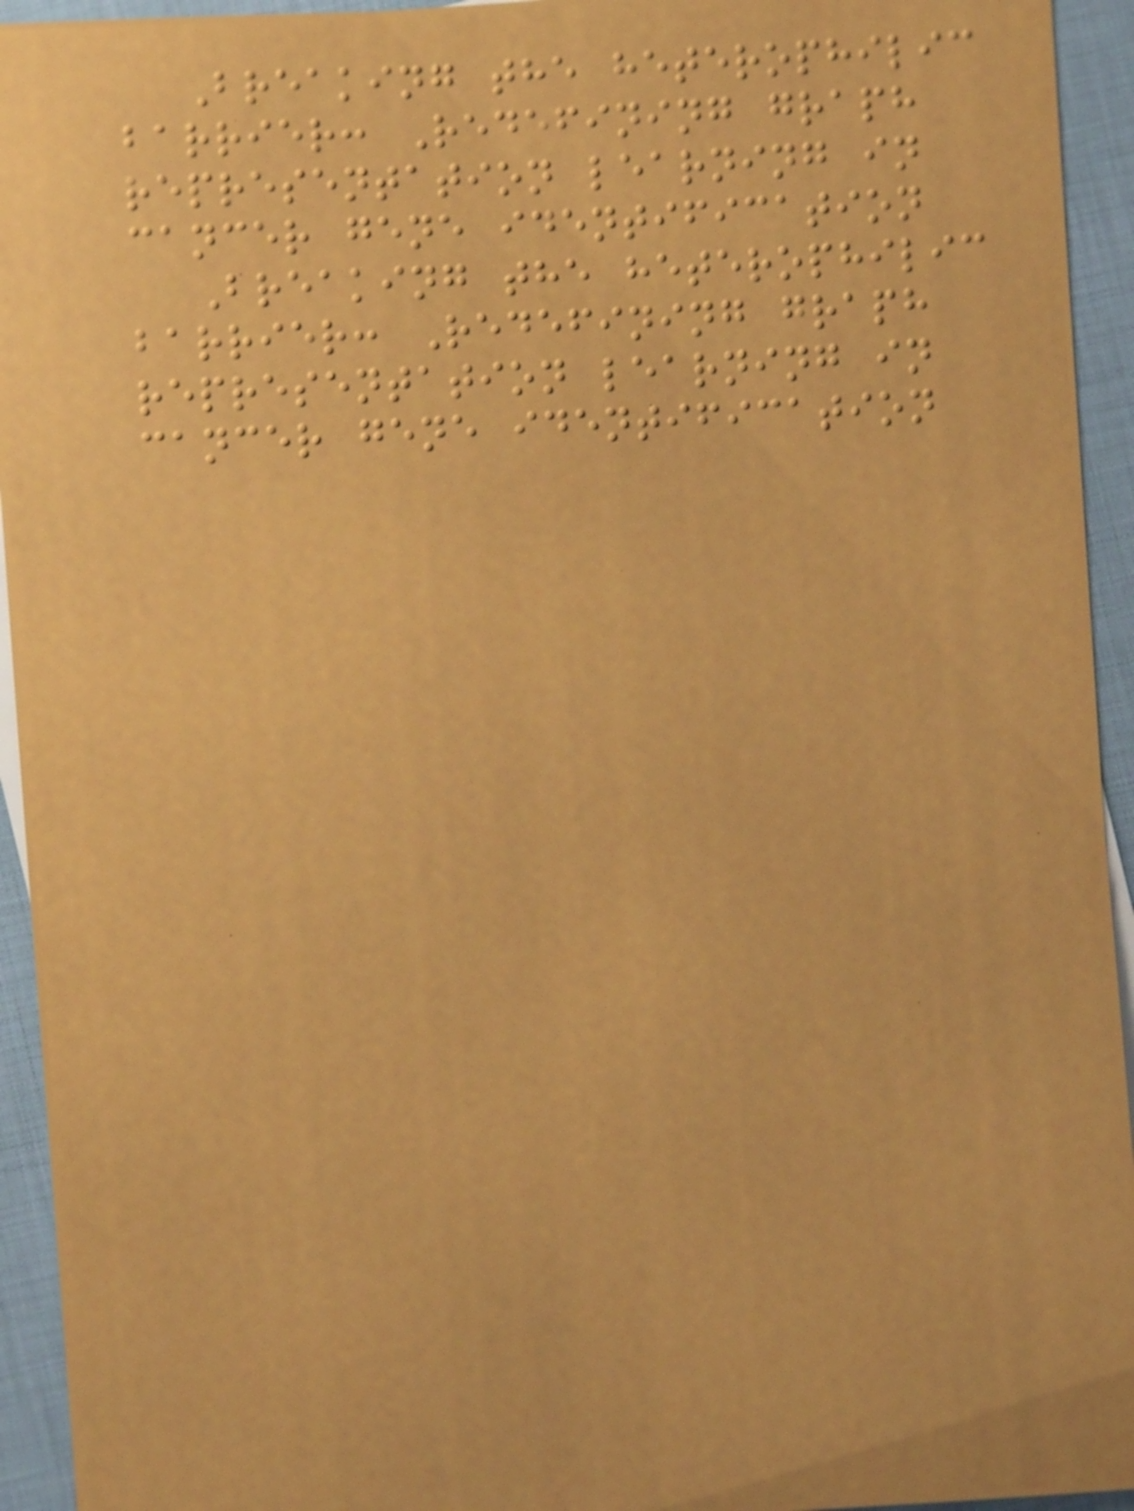Breaking the heterophilic
barrier: Redefining graph
representation learning in
cancer gene identification
Breaking the heterophilic
barrier: Redefining graph
representation learning in
cancer gene identification
